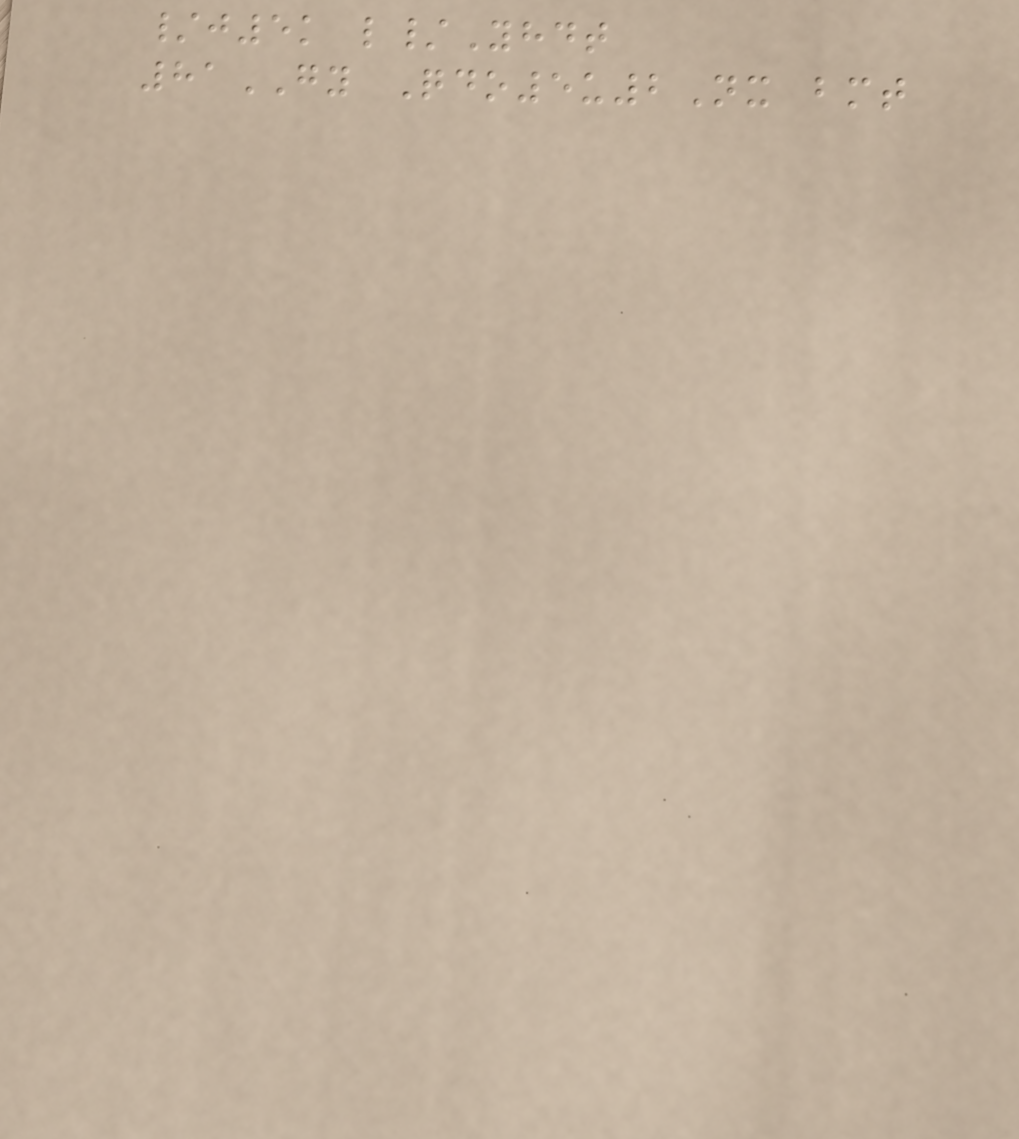/j5k l/Yhdt
81GY Qdo5u2Nx bmt
